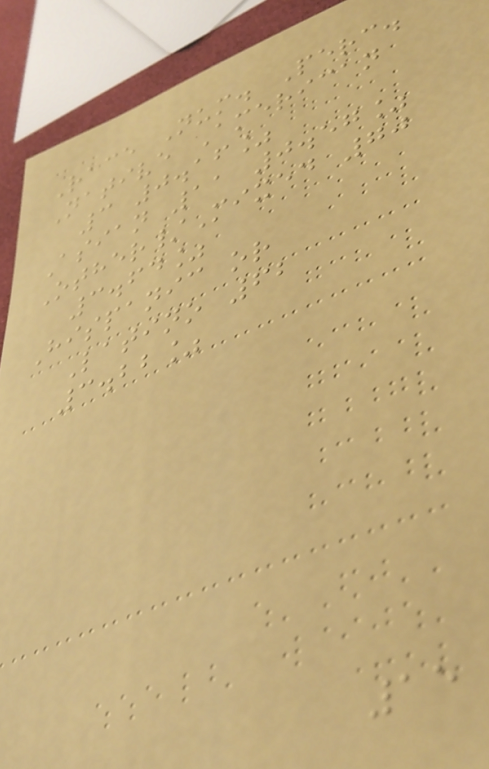Race Num. Perc.
Native American
3 0.16%
Asian 11 0.57%
Other/Mixed 70
3.64%
Hispanic or
Latino 62
3.22%
15
